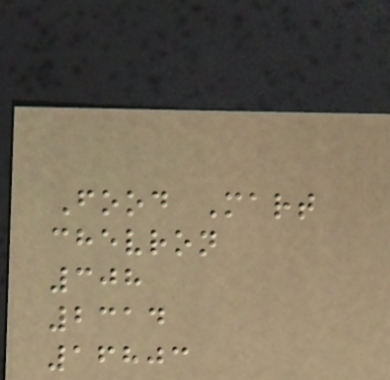Food Mart
chevron
308
2314
16803
